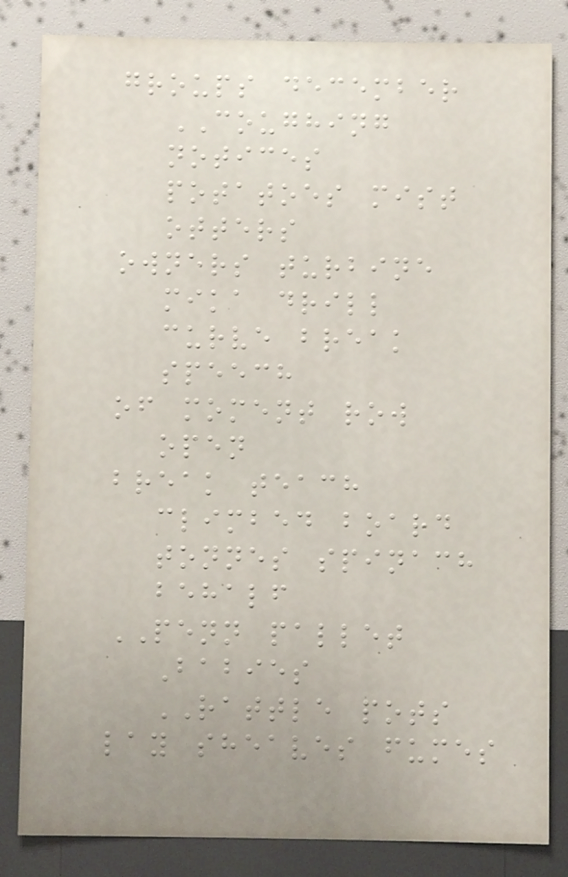groups december
COUGHING
notices
potatoes mist
otters
owners turbine
mika drill
curve break
speech
of moment row
open
break teach
climbed board
tonnes spinach
behalf
PENN pallet
Babies
RATTLE pots
lay sheaves fumes
